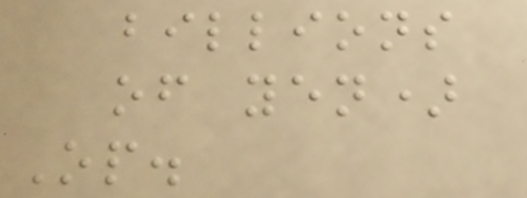billions
of yen)
Op.
